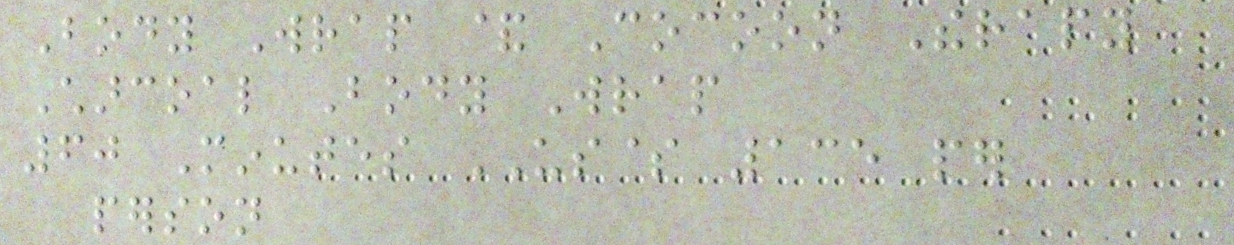Body Wrap & Cocoon Therapy
Charcoal Body Wrap
60 Minutes US$ 135 per
person
